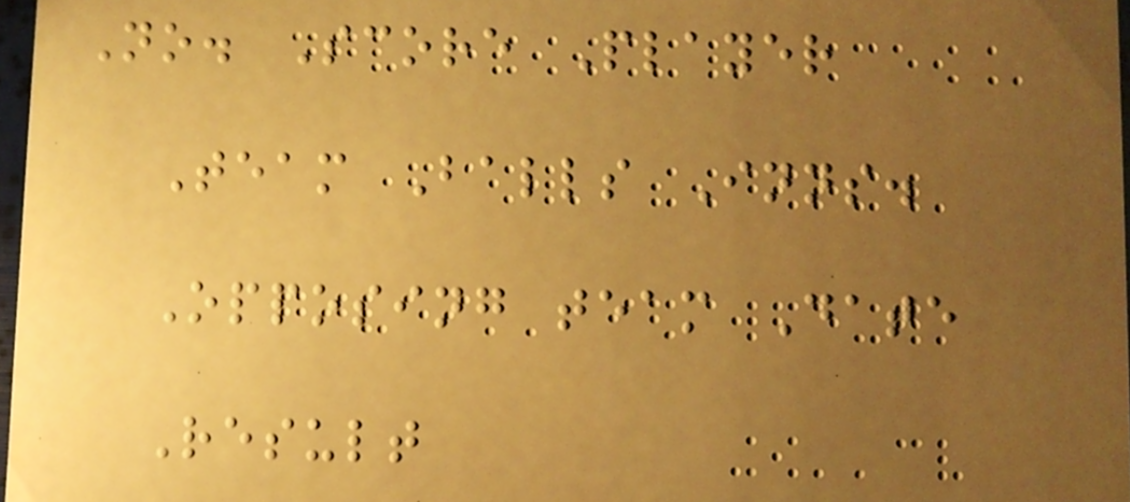No. Score Player
Team Balls Inns.
Opposing team Date
Result
